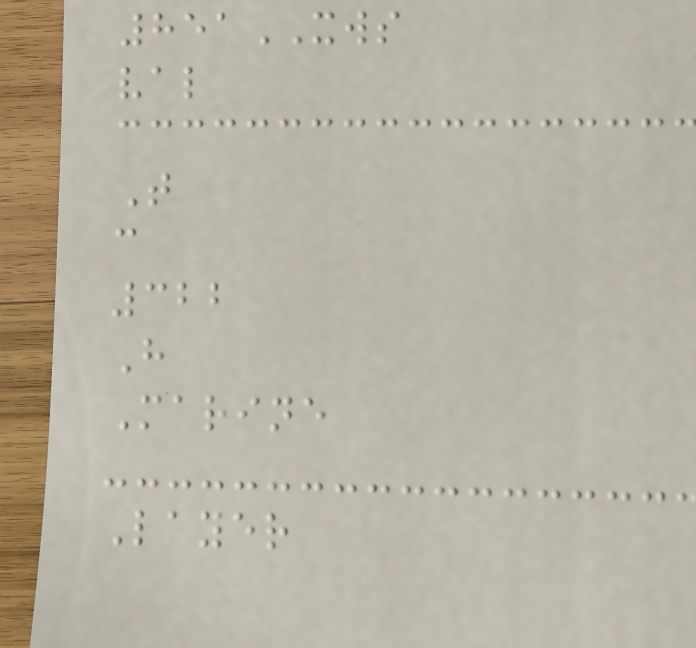851XWS
val
T
c
322
H
Marine
Layer
